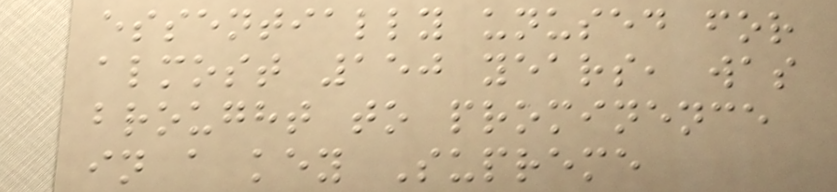essentially unused for
almost 150 years, was
brought to prominence
in a key Supreme
